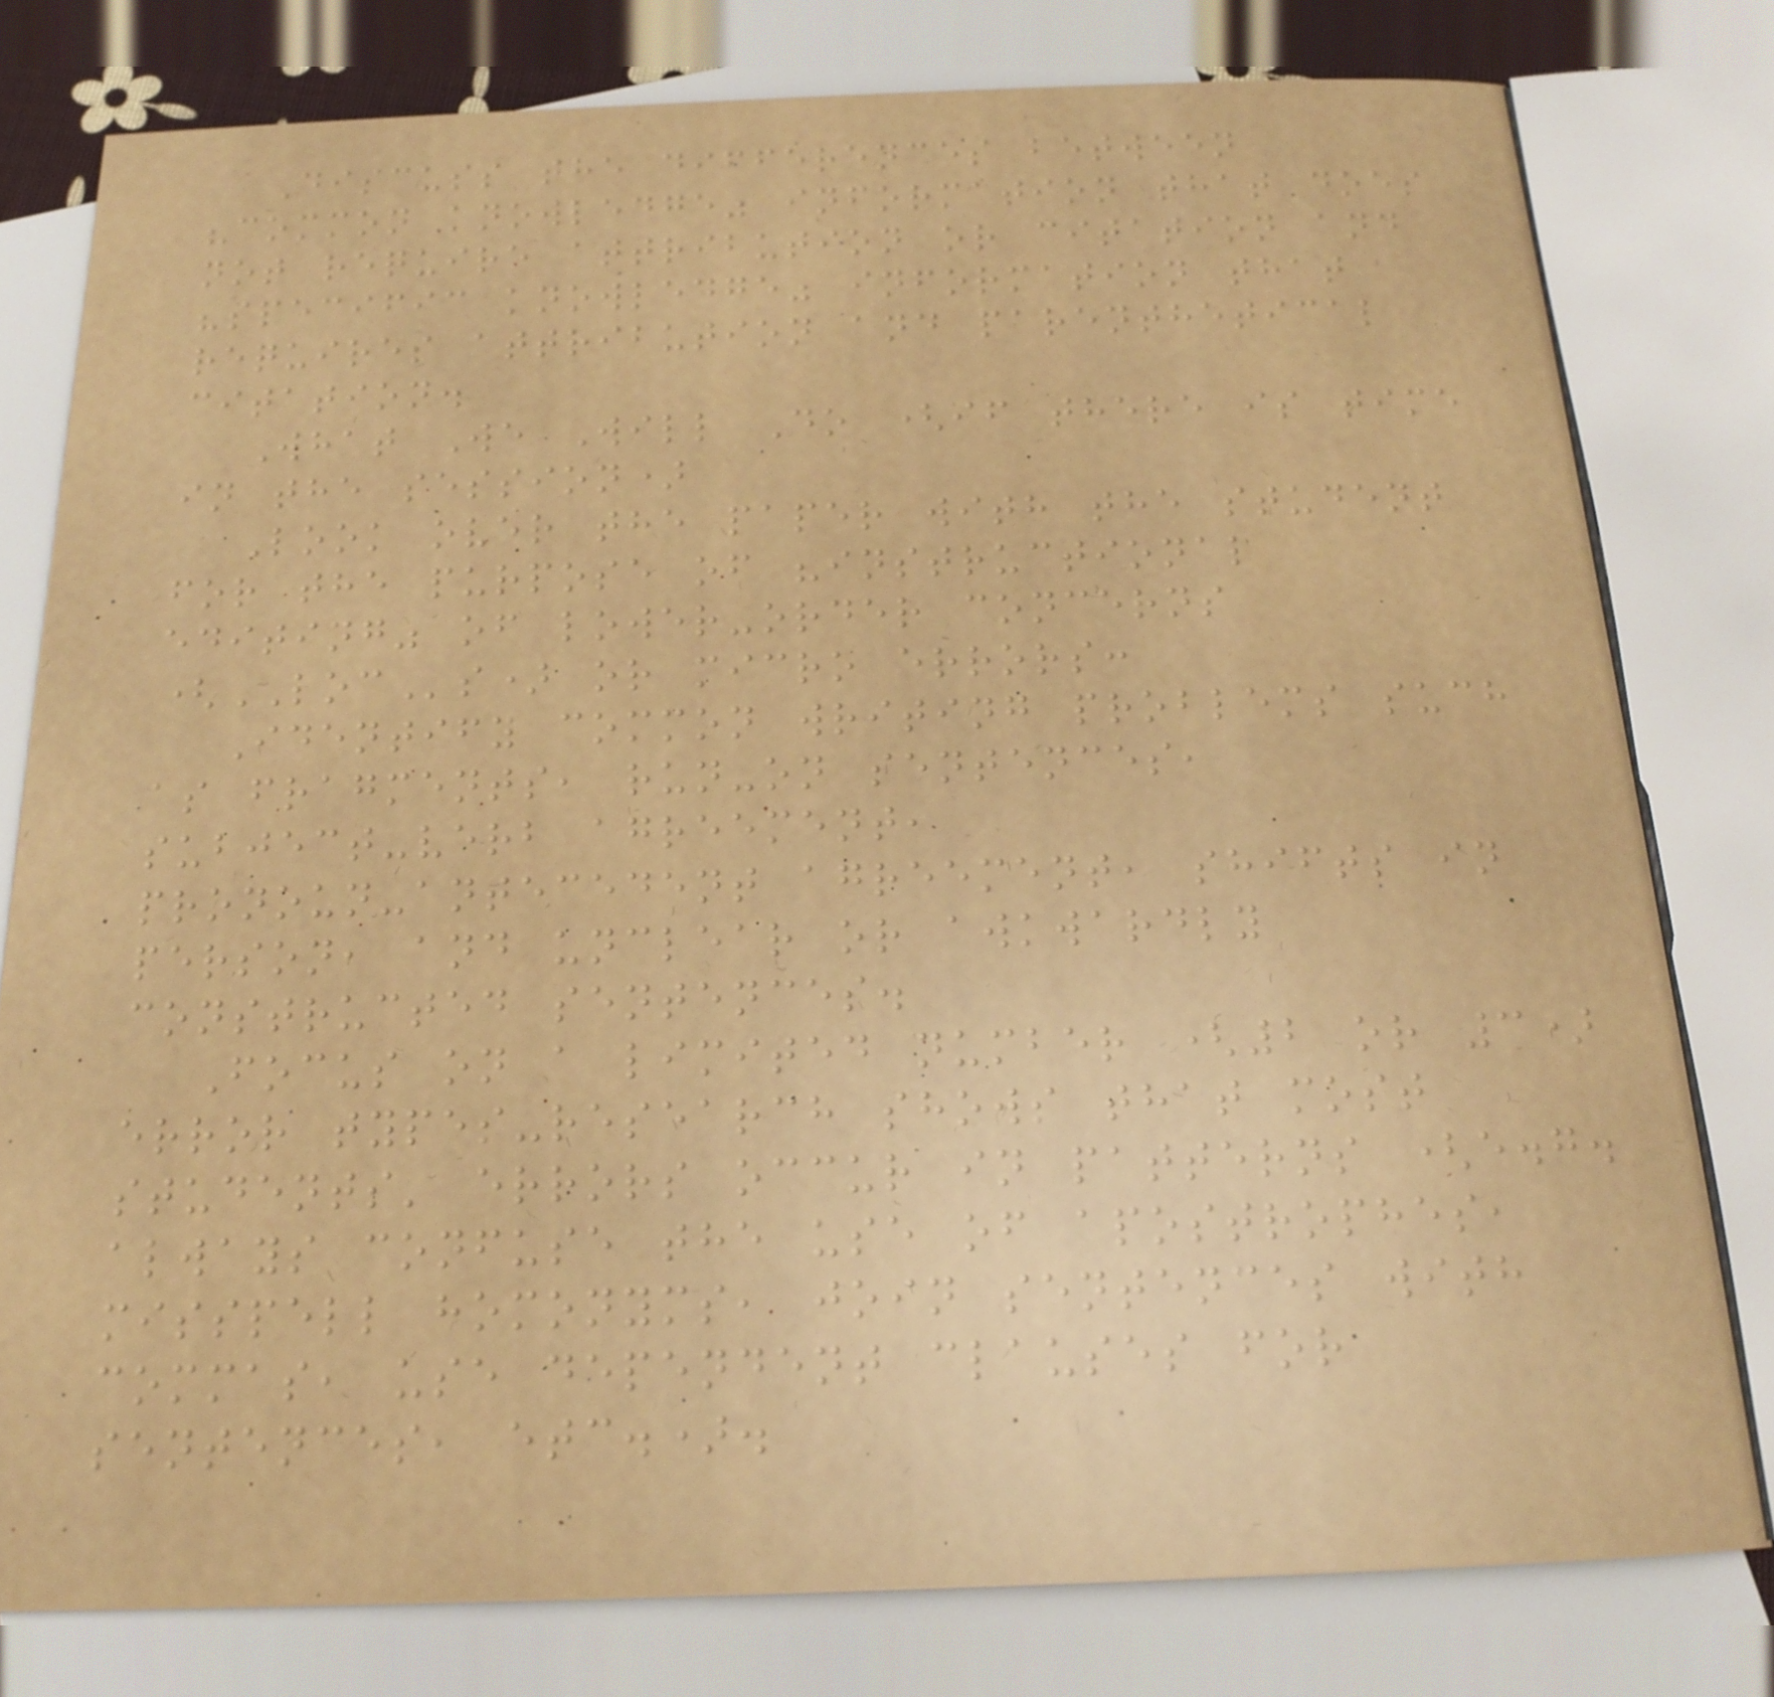Discuss the differences between
"common knowledge" information that does
not require attribution or citation and
"specific knowledge" information that
requires attribution and parenthetical
citation.
What We Will Do (if there is time
in the session)
Look over the paper with the student
for the purpose of "instructional
editing" of lower-order concerns
(LOCs) or micro errors:
Identify common writing problems such
as fragments, run-on sentences,
subject-verb agreement,
pronoun-antecedent agreement, shifts in
person, and unclear or awkwardly
constructed sentences.
Focus on a limited number (2 or 3)
error types-research shows that most
students' errors occur in patterns (e.g.
always confuse the use of apostrophes,
misspell homonyms, join sentences with
commas, use dependent clauses for
sentences, etc.).
